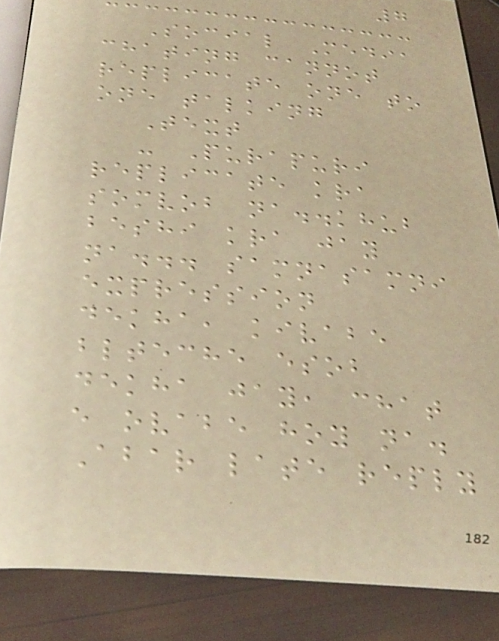7
Social Media
chating cannot
replicate one to
one talking
Text
- Purapuri
replicate kra
somvob na..khub
beshi kra jay
na... samnasamni
expression
dekha, kivabe
blteche esob
dekha jay, chat
e ovabe hoy na.
Abar late reply
